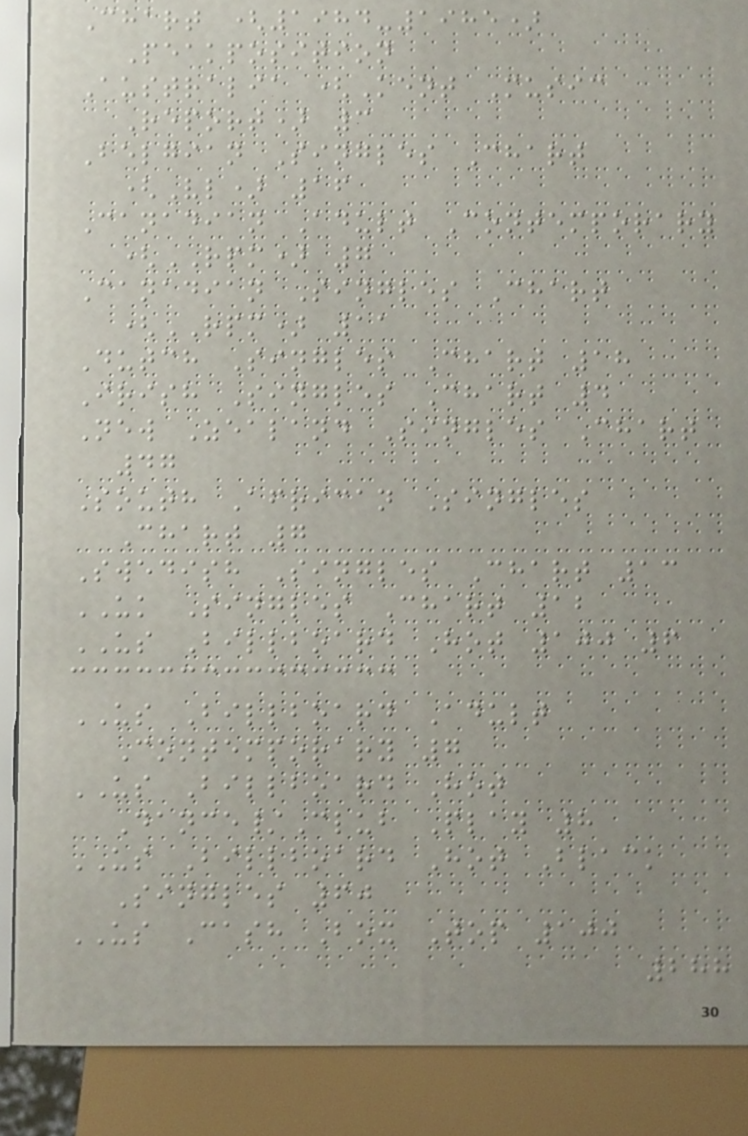Chart (1984-1985)
Peakposition
Australia (Kent Music
Report) 3
Belgian Singles Chart
(Vl) 16
Canadian Adult Contemporary
(RPM) 7
Canadian Singles Chart
(RPM) 11
Dutch Singles Chart 18
Irish Singles Chart 4
New Zealand Singles Chart
47
South African Singles
Chart 7
Swedish Singles Chart 13
UK Singles Chart 12
US Billboard Hot 100 6
US Billboard Adult
Contemporary 7
US Billboard Hot
Dance/Club Play 8
US Billboard Hot Black
Singles 60
US Cash Box Top 100
288
